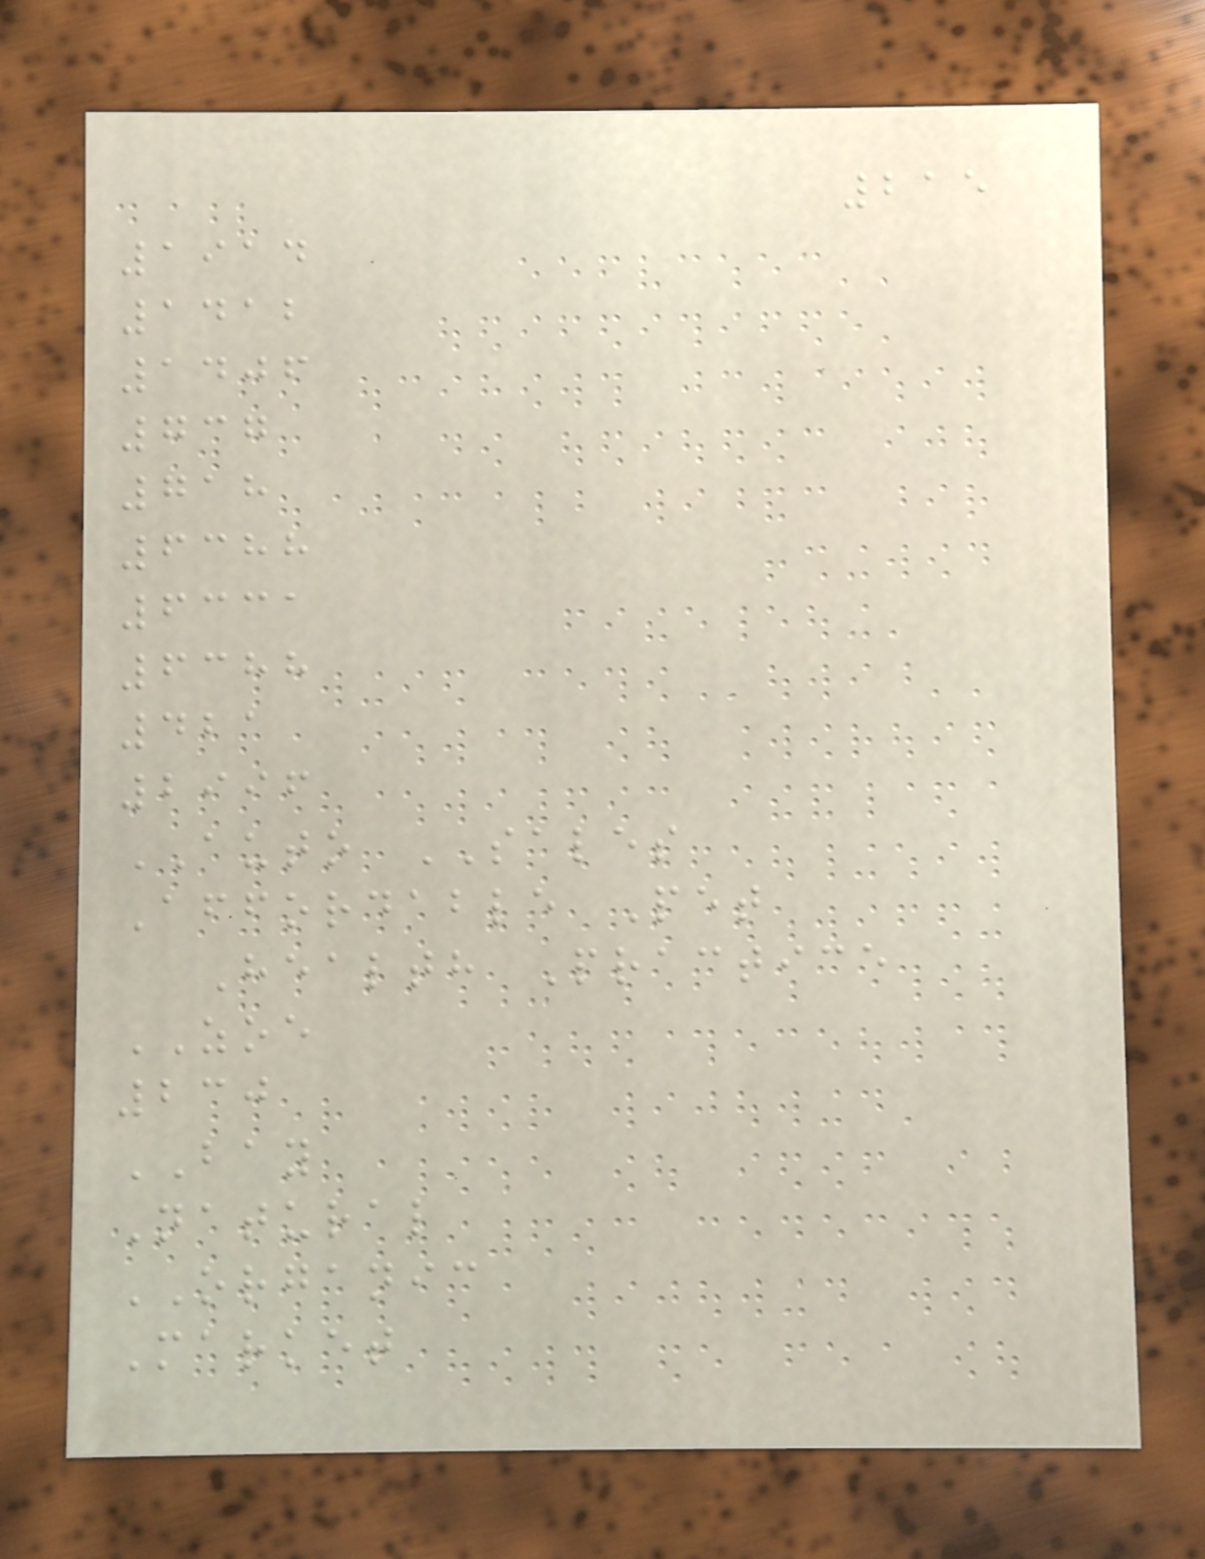215
1914
1412
1406
737
718
6388
6331
6388
421
2996
AUTO SALES
Affordable Pet
Health Practice
ZOE
230
BAY
Natural
ORGANIC
Market
